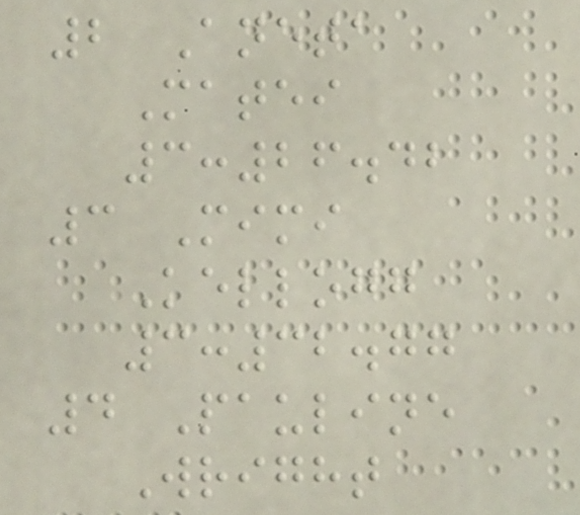2 Aneta
Matei
3:26.42
3 Mimi
Kellogg
3:32.77
4 Pauline
Wright
